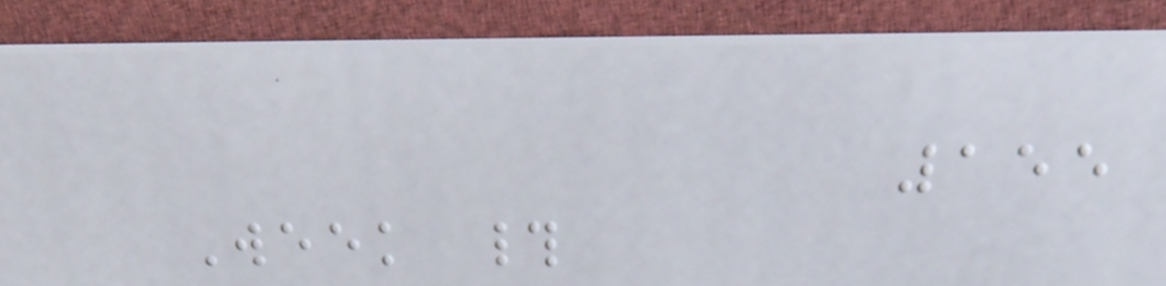155
Week #
